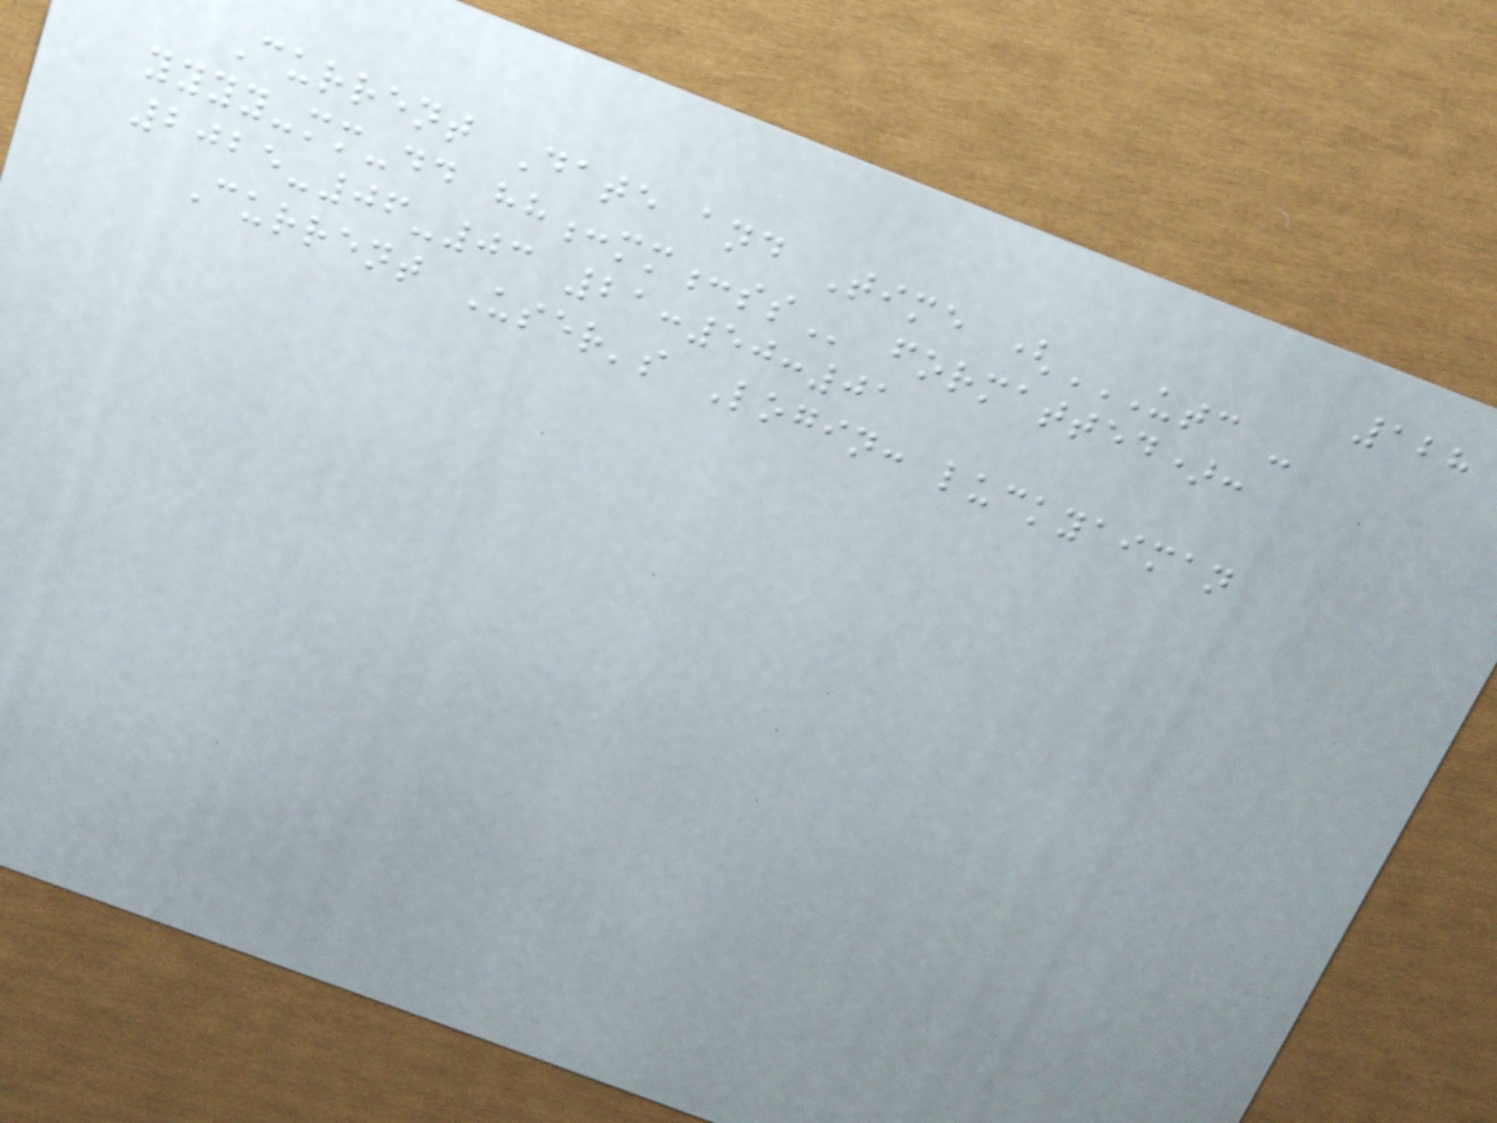128
Current Date and Time (UTC -
YYYY-MM-DD HH:MM:SS formatted):
2025-06-03 21:50:01
Current User's Login: luckyaiman
